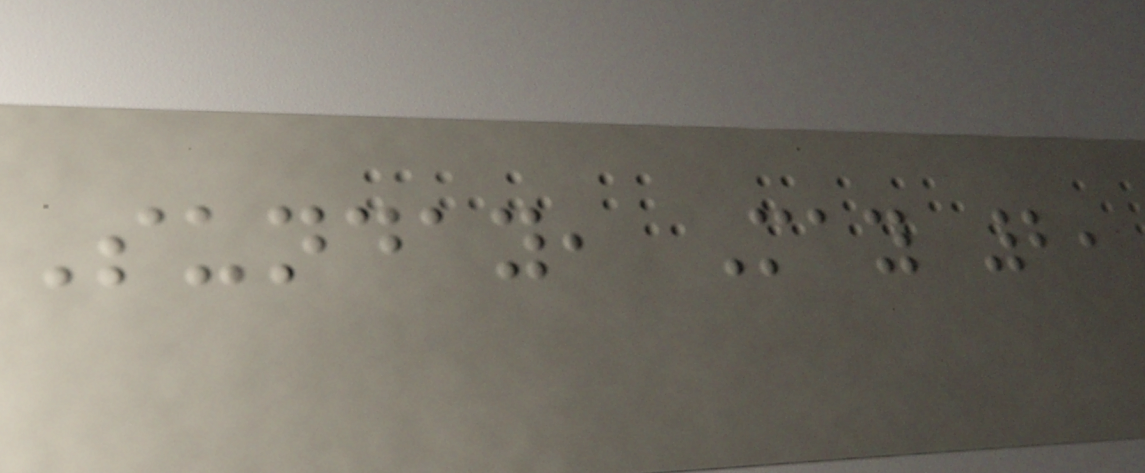Sunday, May 2,
